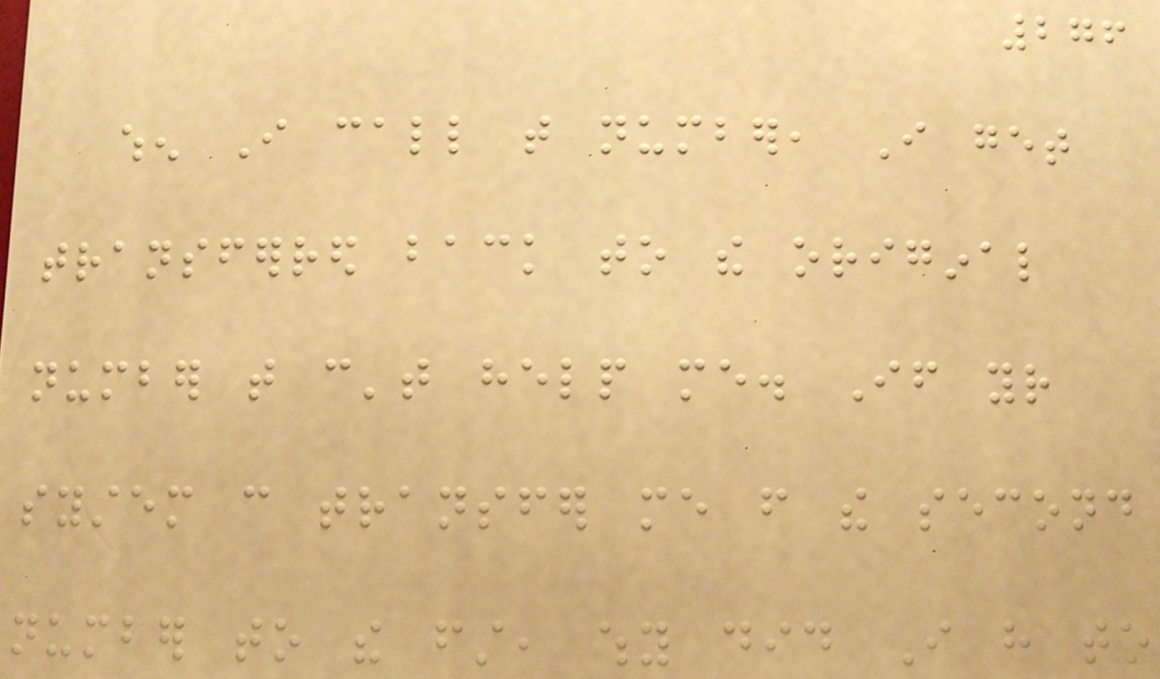276
when I call that number, I get
transferred back to the original
number that can't help me. If your
system can transfer me from the second
number to the first, why did I have to
